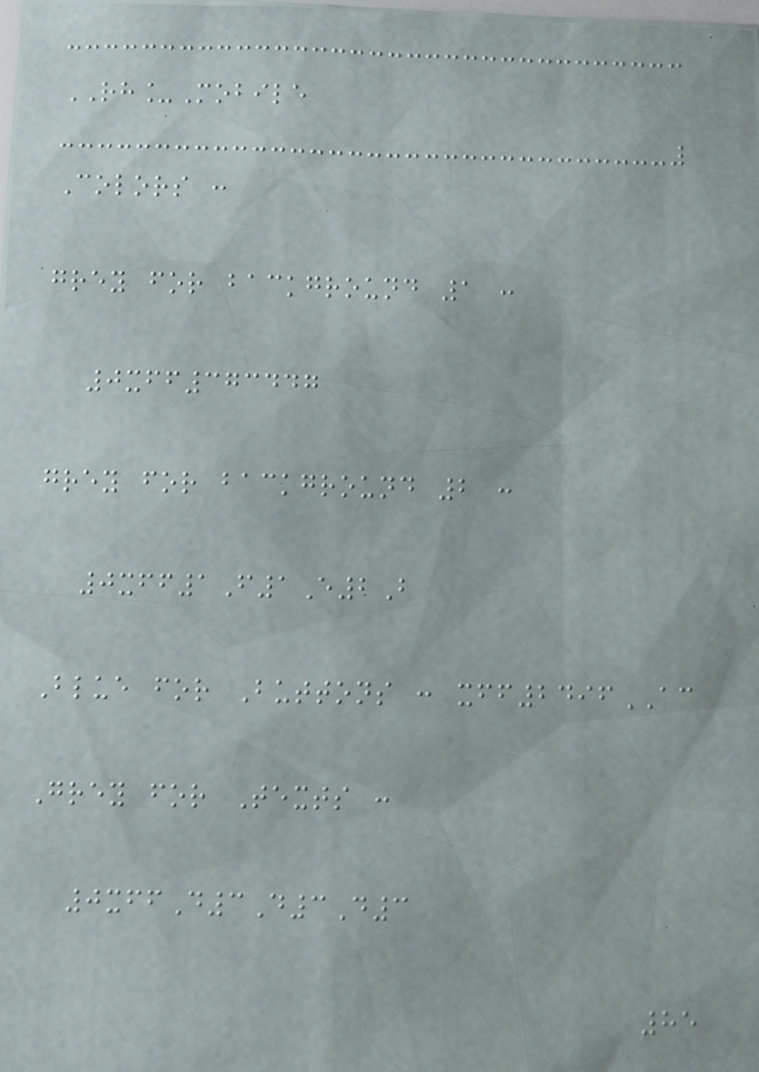RH_Mobile
Colors :
grey for background 1 :
0xff373447
grey for background 2 :
0xff1F1E2B
Blue for Buttons : xff2496AC
Grey for Texts :
0xffD3D3D3
85
